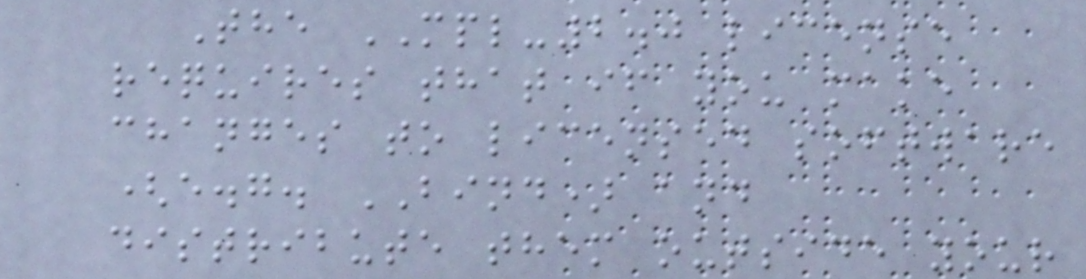The MPL-2.0 license
requires that if you make
changes to licensed software
(e.g. BIND) and
distribute them outside your
